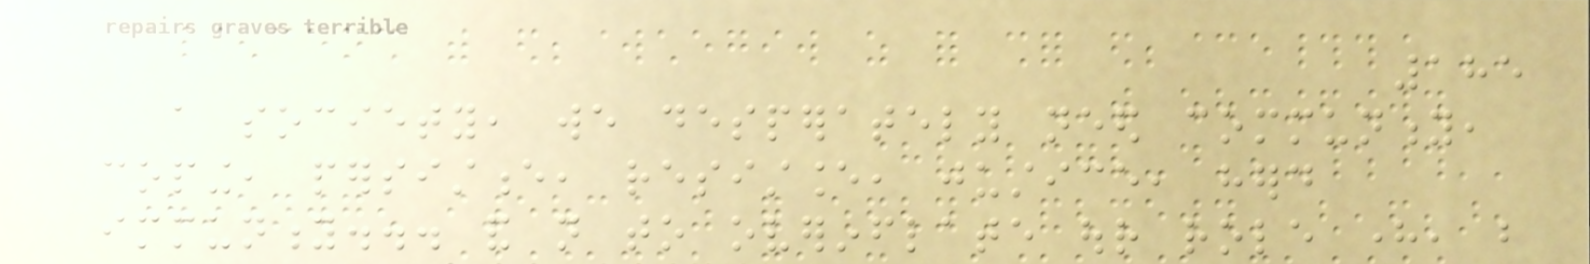185
a society, we desperately need community,
coping, persistence, resistance, justice, herd
immunity... and not to overinflate our role here, but
